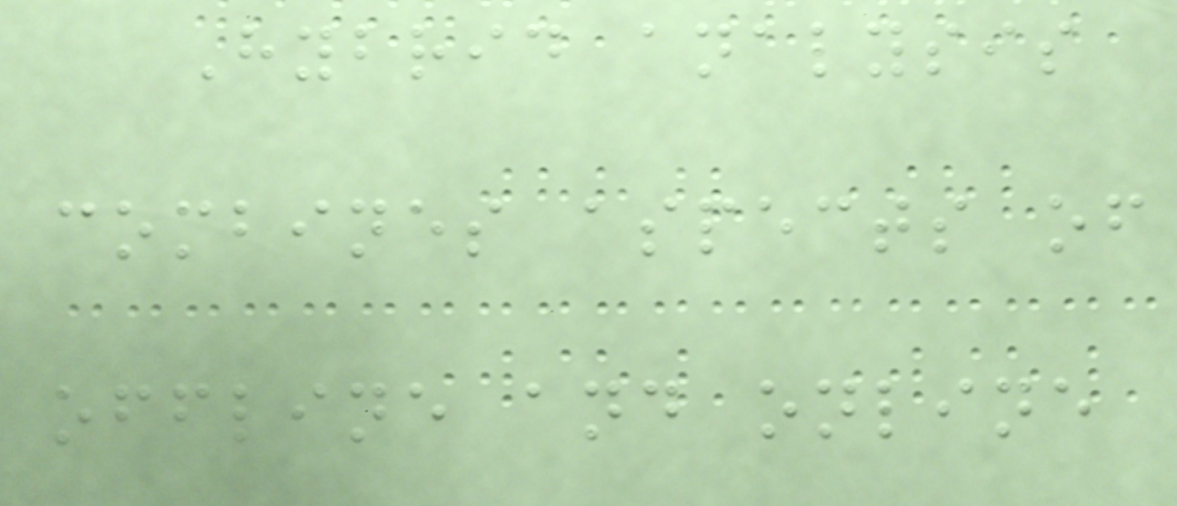Hybrid analysis
combines aspects of
offline and online
